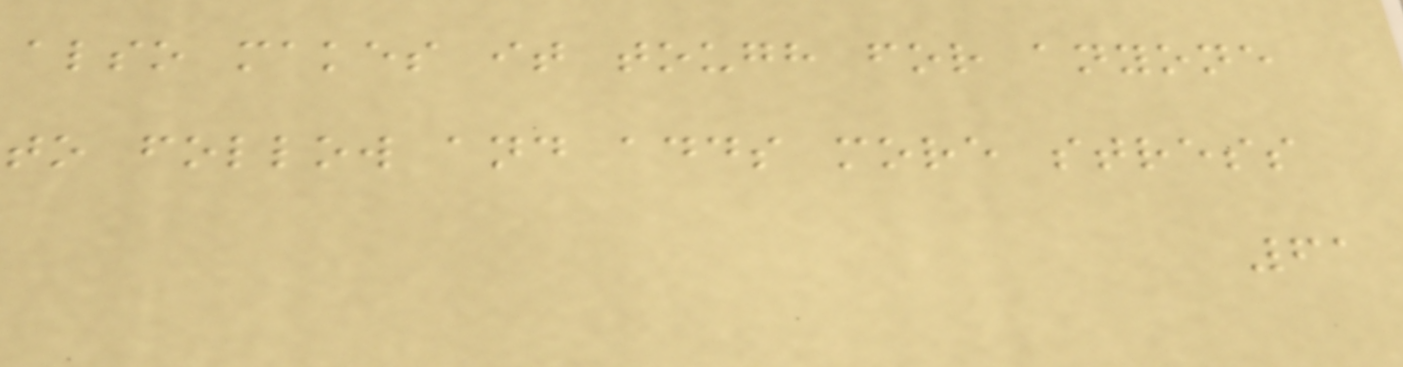also makes it tough for anyone
to follow and adds more stress
61
